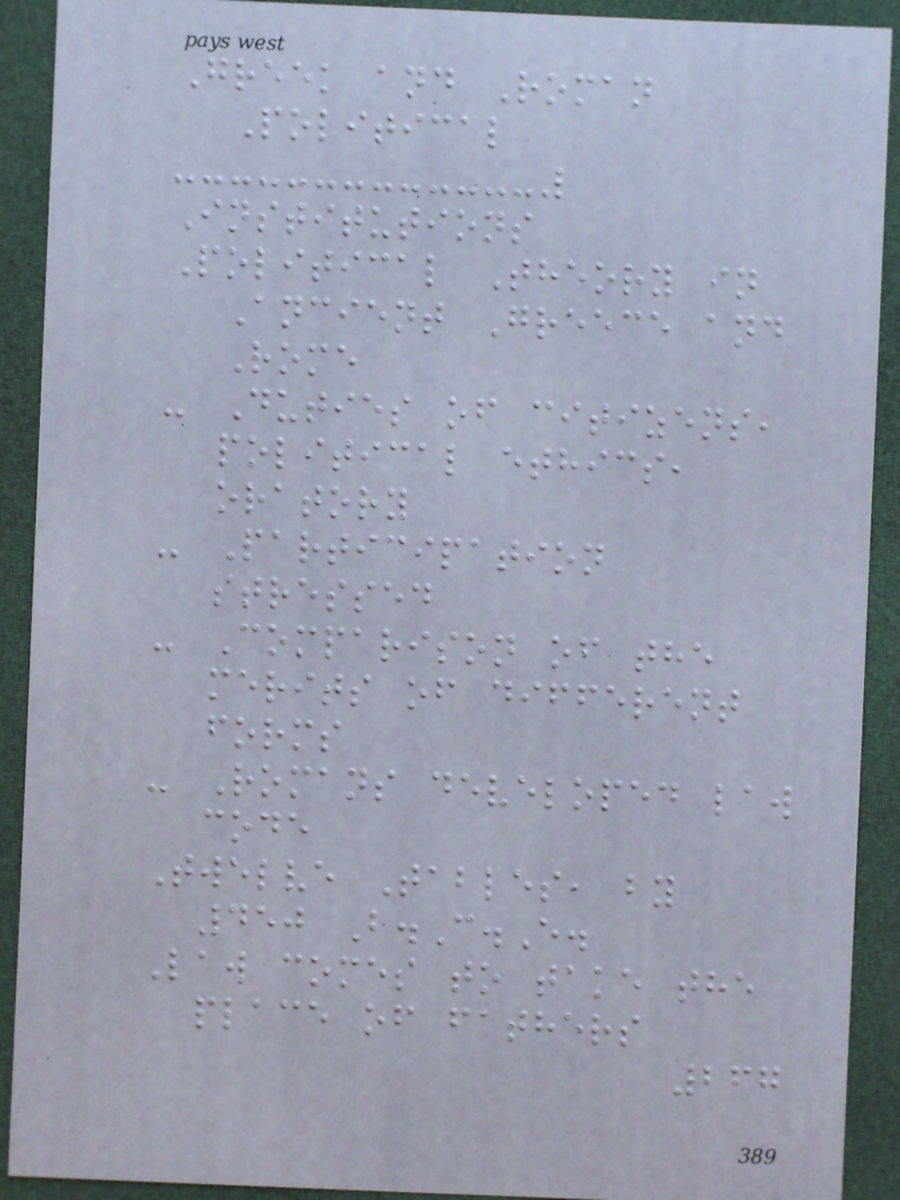Greek and Roman
Political
Institutions
Political Theory in
Ancient Greece and
Rome
- Duties of citizens,
political ethics,
oratory
- Participation
stressed
- Comparison of the
merits of different
forms
- Romans developed law
code
Twelve Tables, by
450 B.C.E.
Law comes to take the
place of fathers
267
